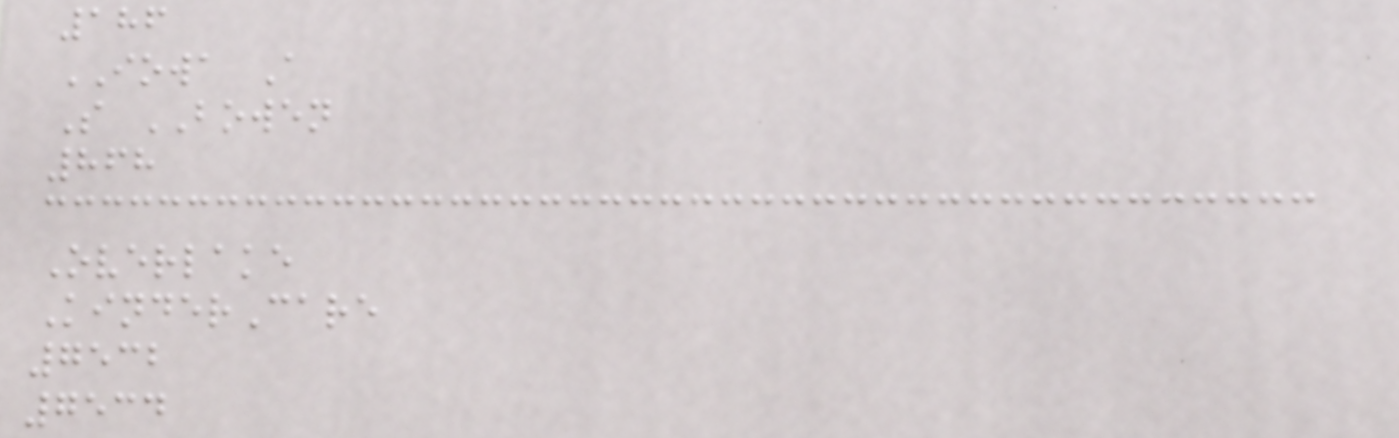186
IOWA A
S BOWEN
868
Overlake
KinderCare
7532
7534
